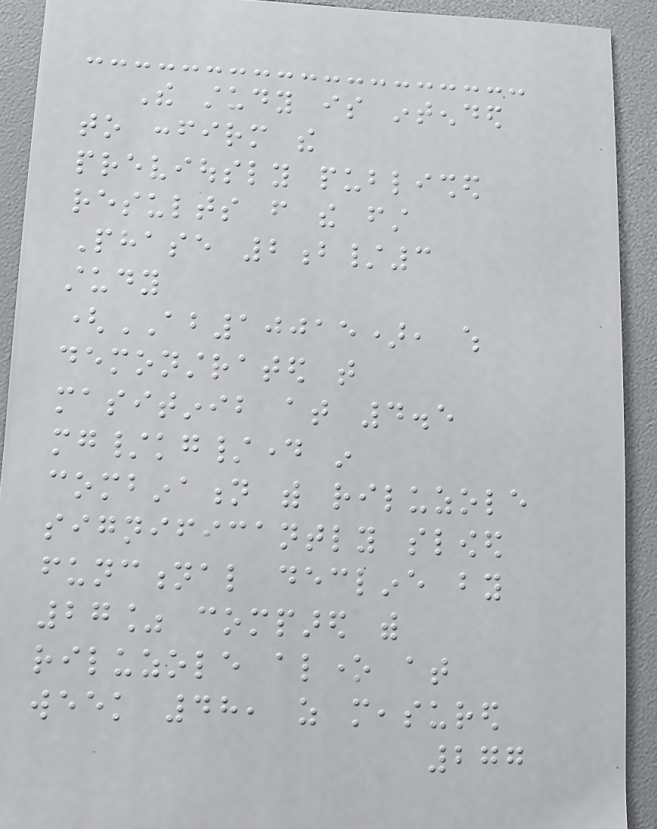The study is intended
to confirm the
previously published
results from the first
Phase 2b/3
study
(AB10015), which
demonstrated that
masitinib at 4.5
mg/kg/day in
combination with riluzole
significantly slowed
functional decline by
27% compared with
riluzole alone at
week 48, as measured
277
